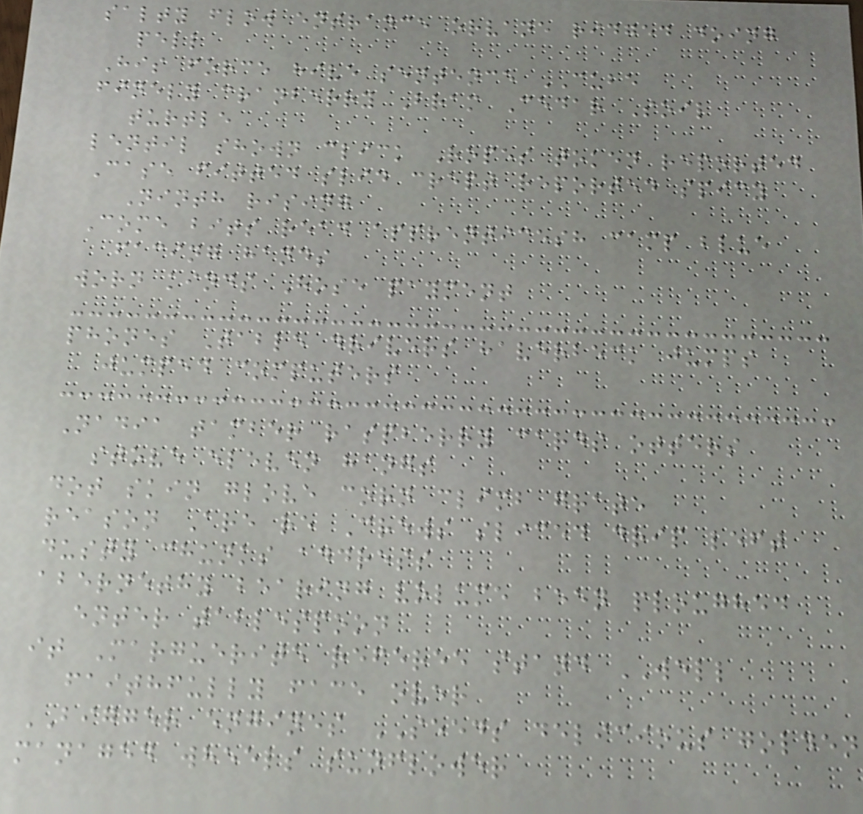salty flow entrance orvane ridged doing
pell
His force hive sentence CUBE
finely cranberry Bram Cedar Soil
turtle
lentil shown click Ropes token reported
Case fitted slid crept reported spicy
Ninth rising
Come bits read apprenticesh camp blue
facing hands
worn kinds Hose payment
phones Table drivers haverbeck jumps
jumped computers
Nadia tamber raspberry cards otters
stove eleven hangs
dot skin glove corn climb grate
reason Are re Crews sliced drip left
dusty chunks address
abernethy bearing volume been ploughed
enter tablespoon
it Marguerite referee stand WELL
faithfully face over
BIGGER engines SEEDS delicious golden
managed wheels sunflower
